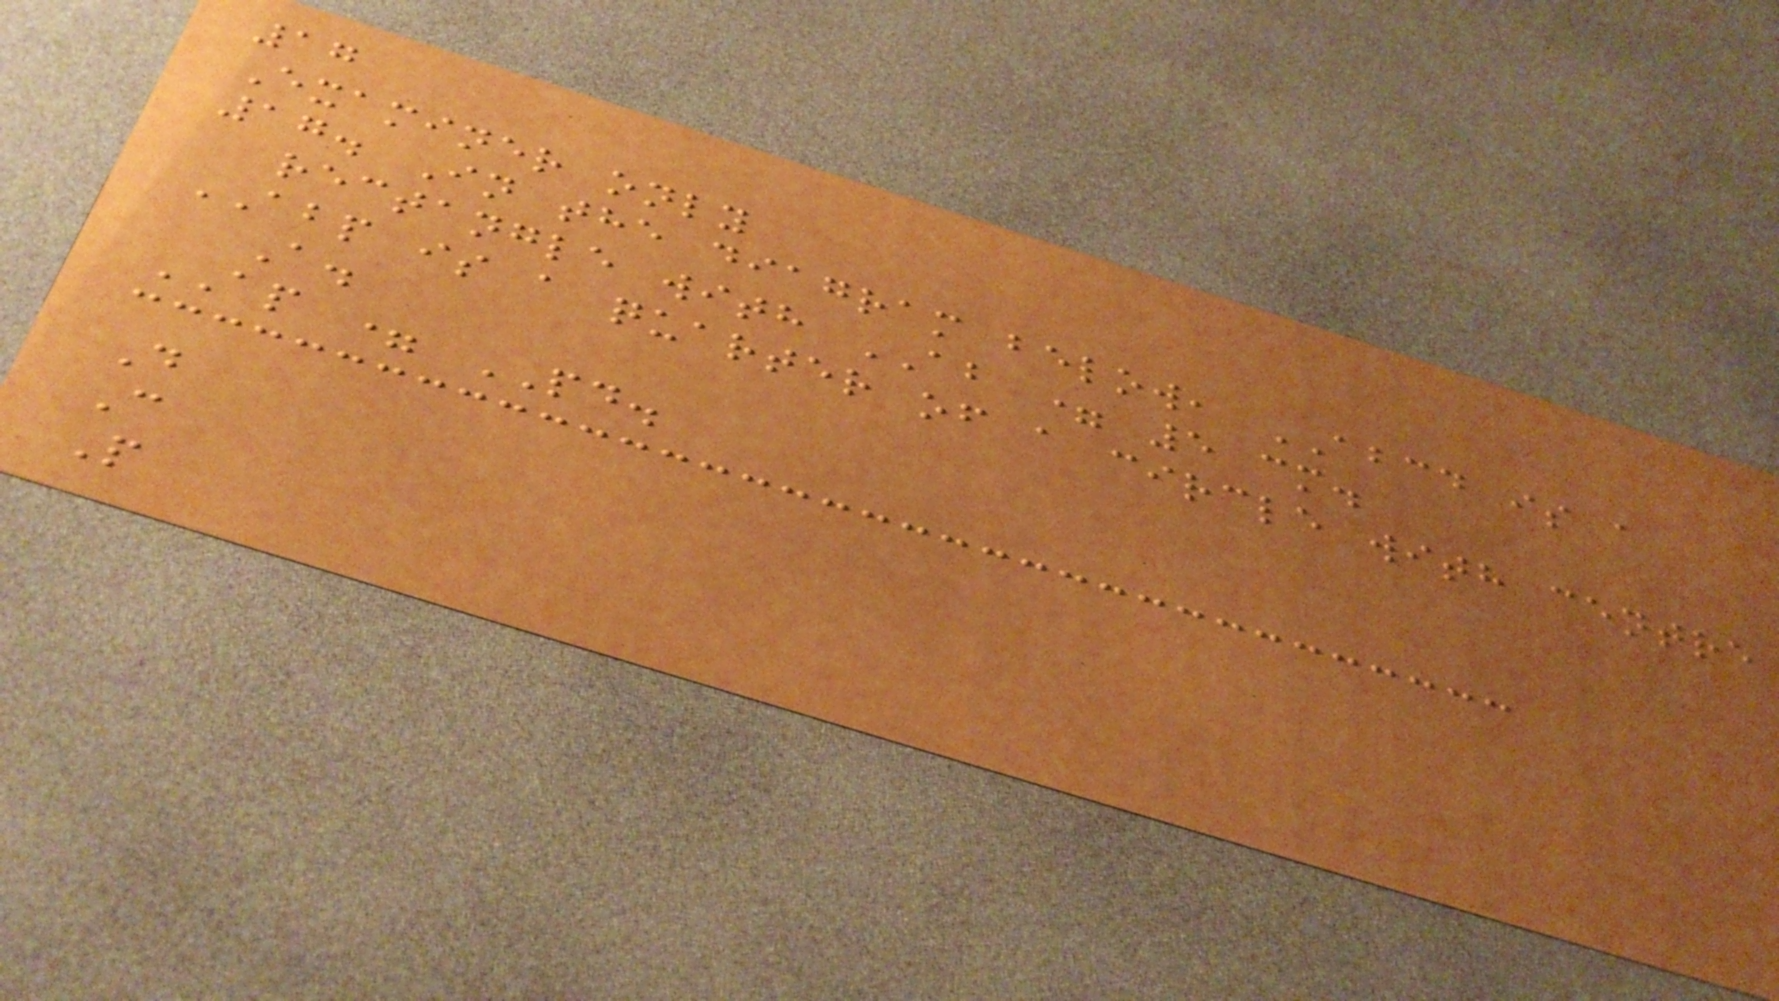17
Examiner only
17. In the diagram below, ABCD is a
rectangle with AB = 5 cm.
ABP is a quarter of a circle with centre
A.
AP = PD.
D
C
P
